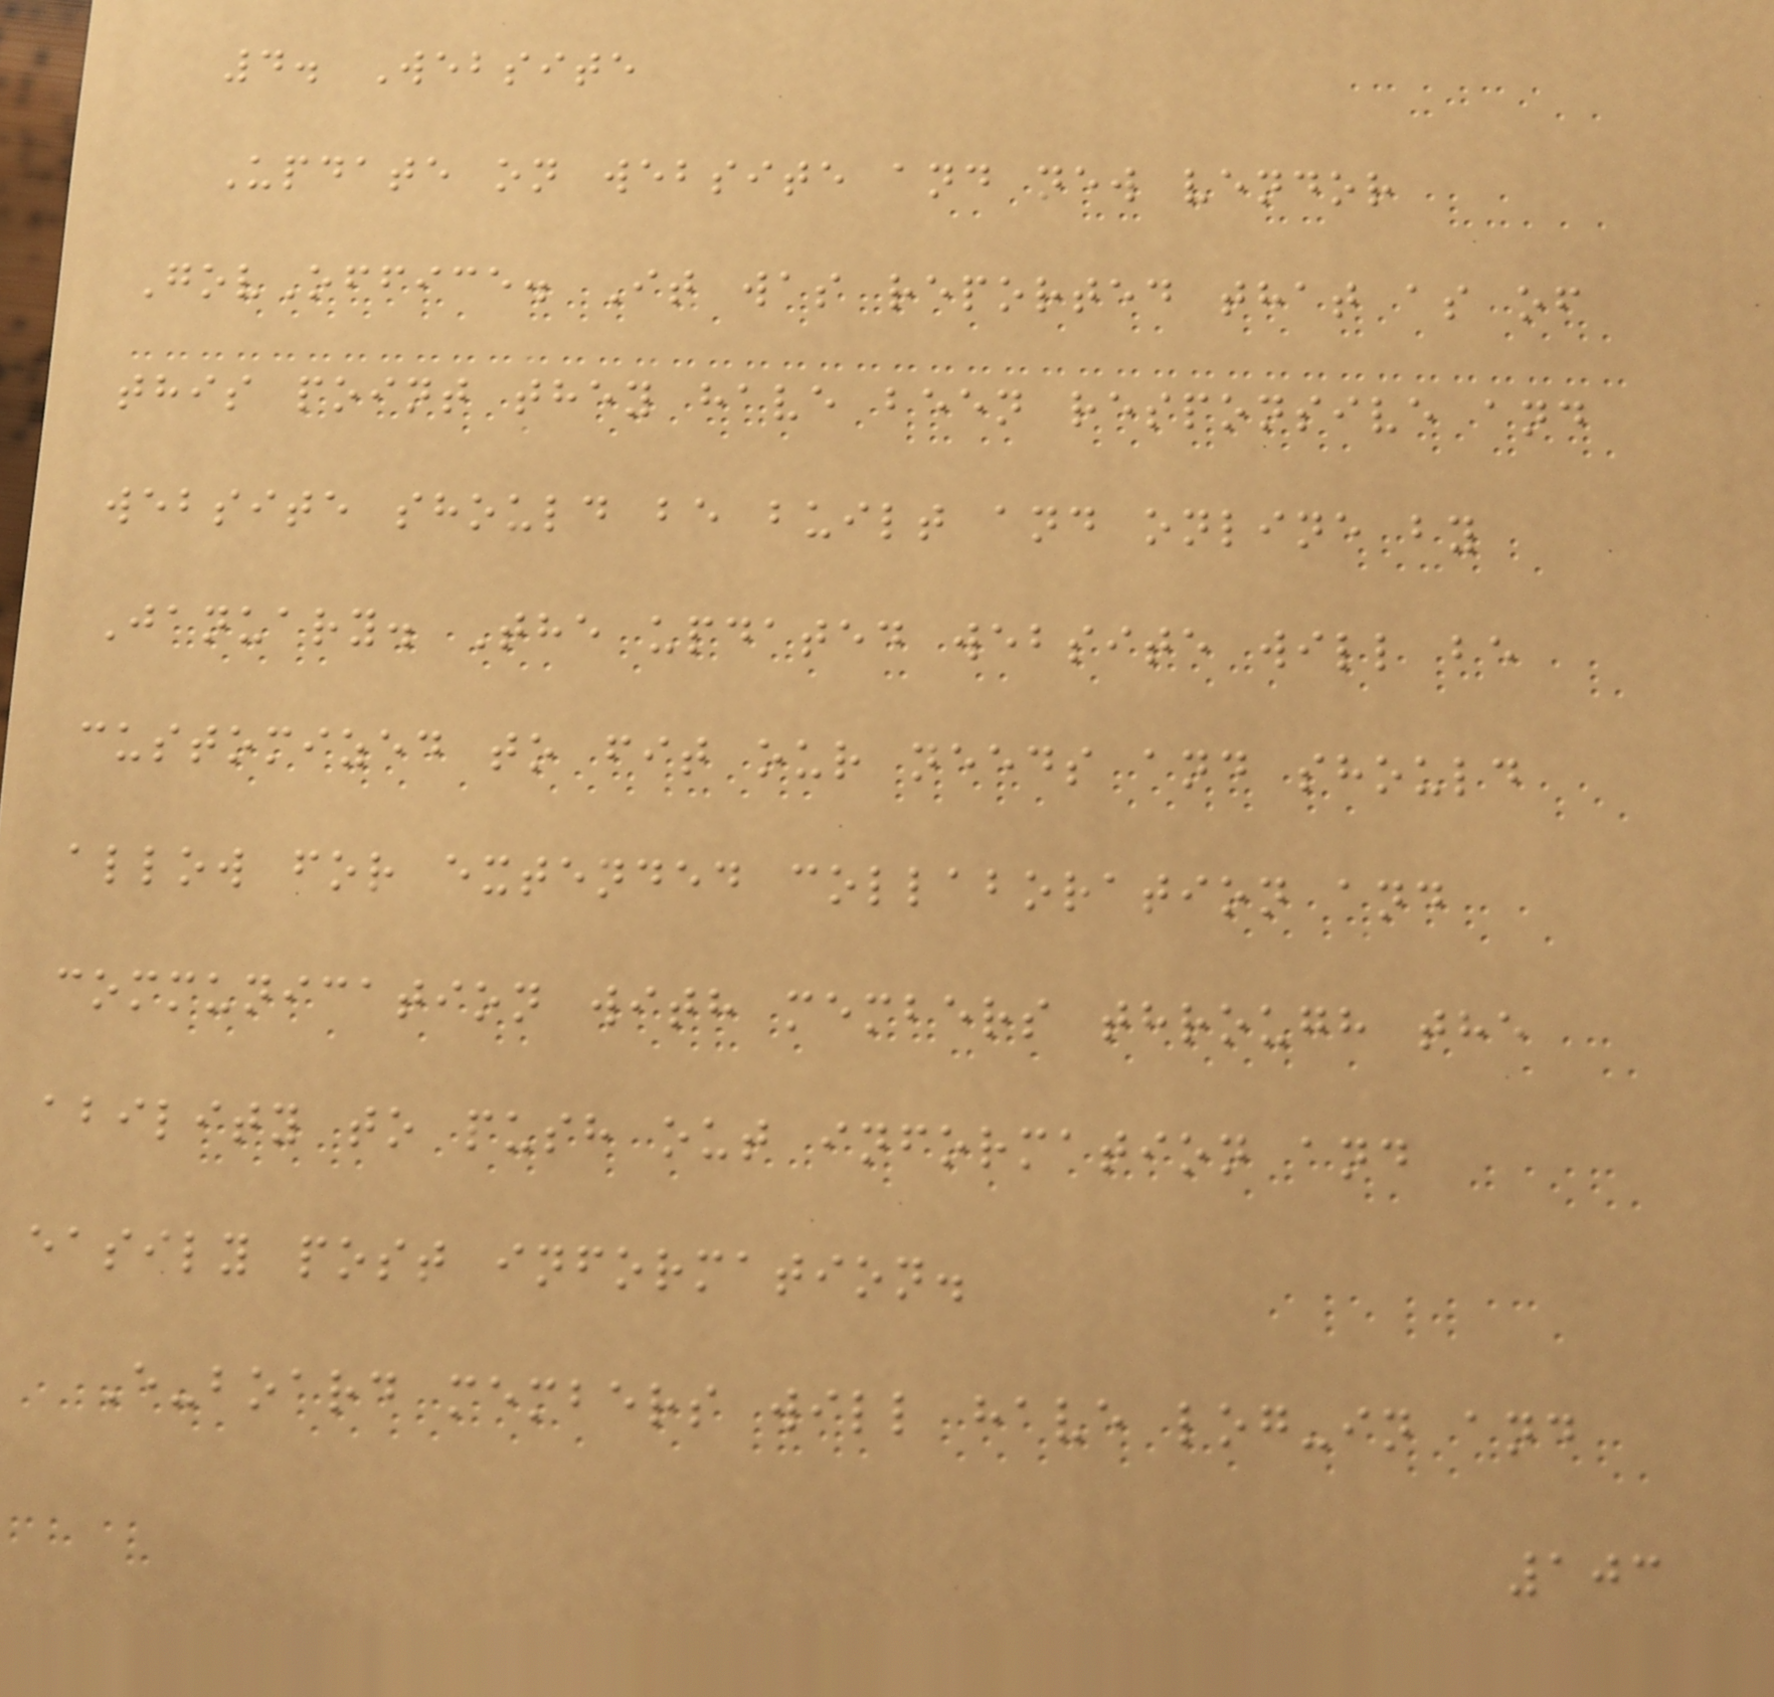4. Website
Update on website and new vendor
GovOffice. It was reported that as of
this point they have been responsive and
website should be built and online by
January. The updated website will be
customized to fit our needs and should
allow for extended collaboration and
communication with members through the
ability to push out information and
easily post information.
E-board members will have log-in and
103
